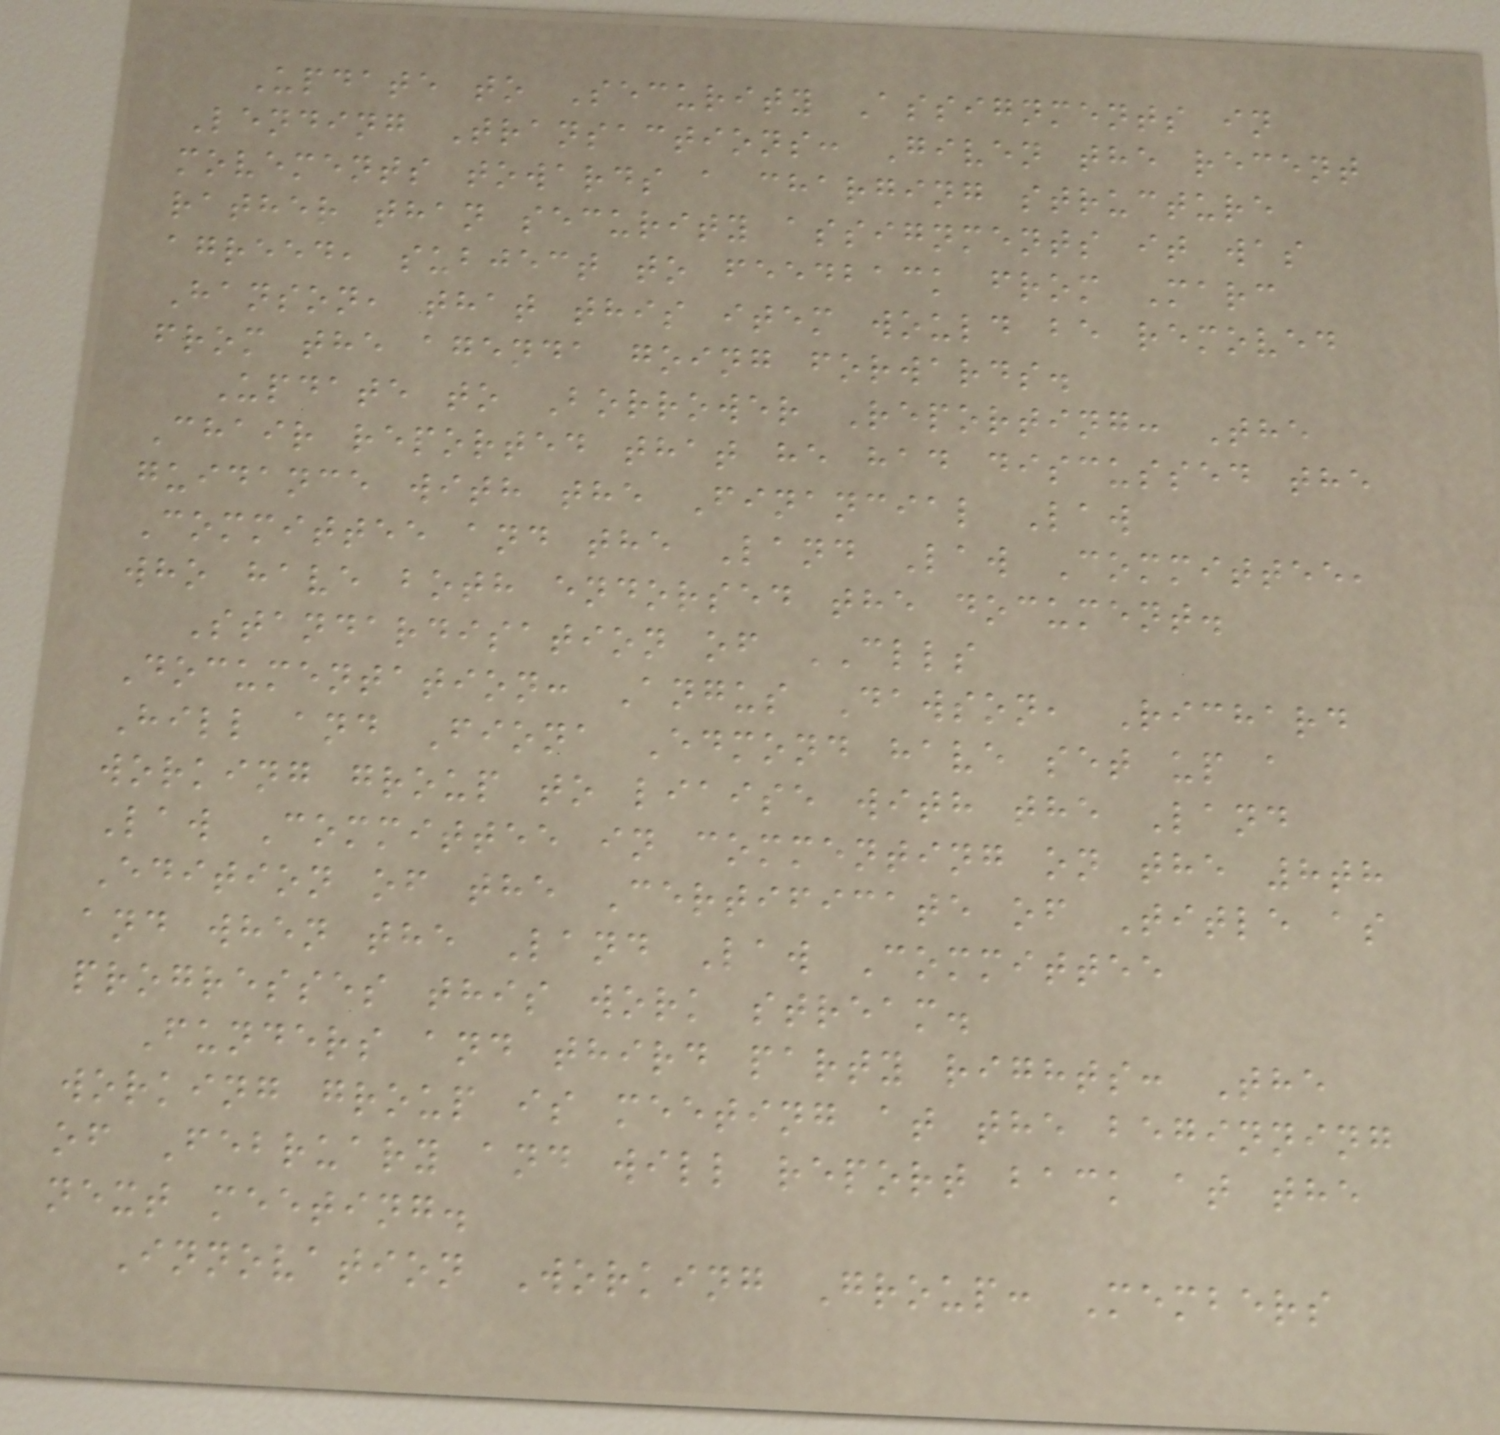Update to Security Assignments in
Lending Transactions: Given the recent
movements towards a charging structure
rather than security assignments it was
agreed, subject to feedback from Marc
Hanson, that this item would be removed
from the agenda going forwards.
Update to Borrower Reporting: The
Chair reported that he had discussed the
guidance with the Financial Law
Committee and the Land Law Committee,
who have both endorsed the document.
Standardisation of CLLS
Documentation: Angus Dawson, Richard
Hill and Fiona Edmond have set up a
working group to liaise with the Land
Law Committee in commenting on the 8th
Edition of the Certificate of Title as
and when the Land Law Committee
progresses this work stream.
Funders and third party rights: The
working group is meeting at the beginning
of February and will report back at the
next meeting.
Innovation Working Group: Members
